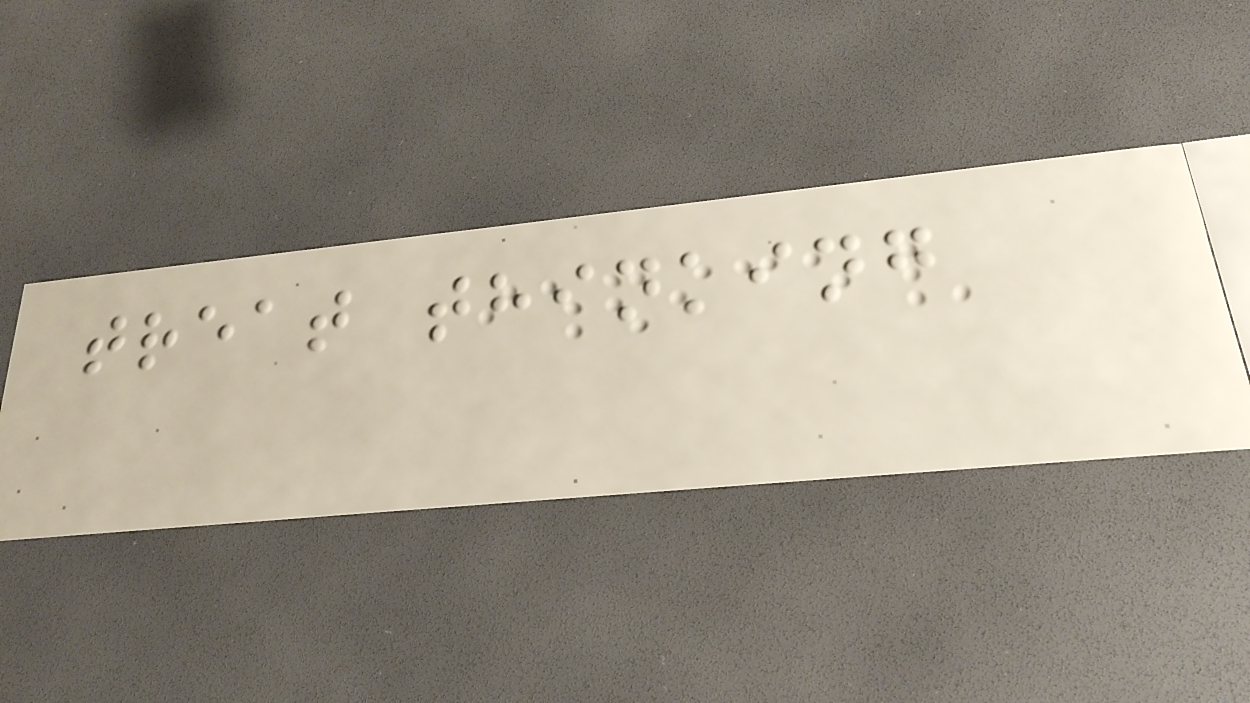treat thinking
